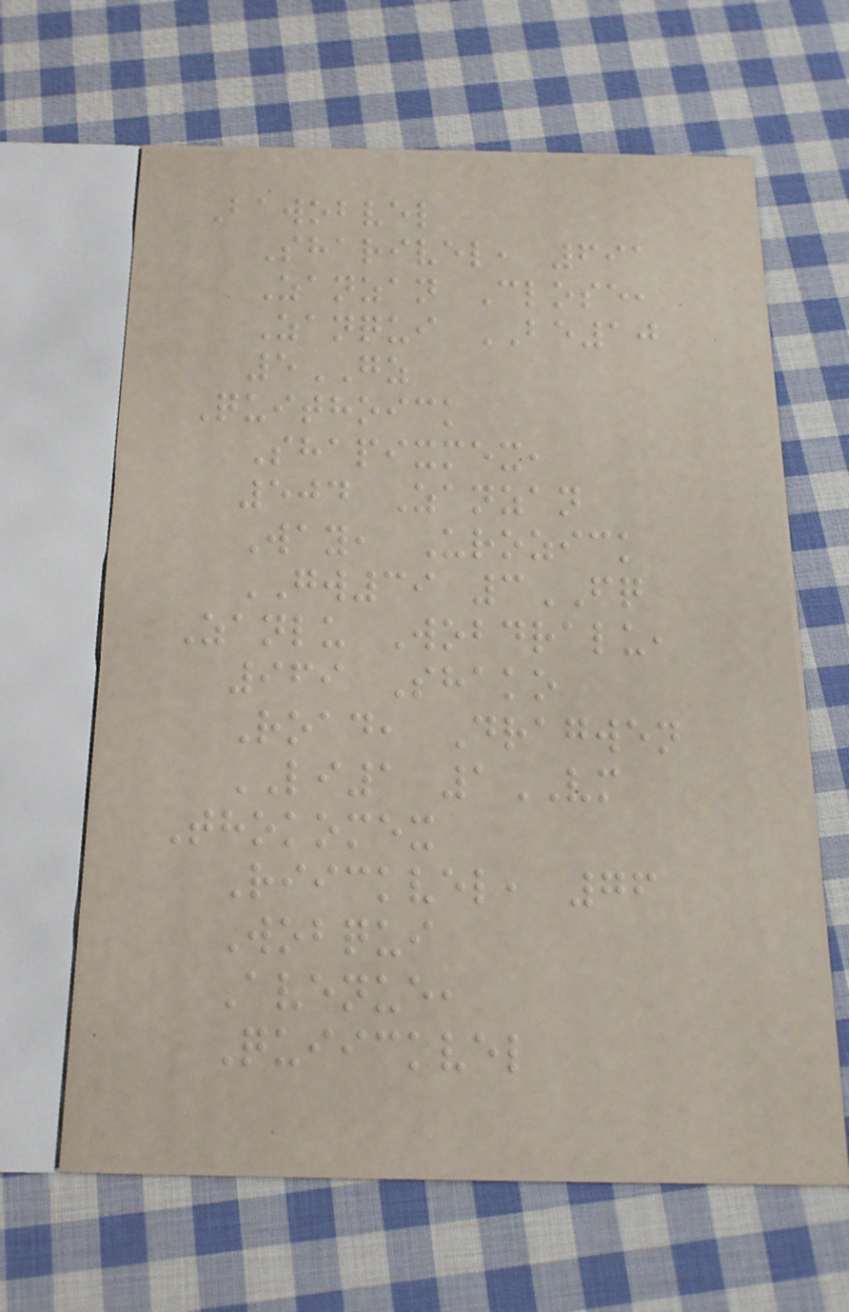Bawobvel
Sharivel, 691
Zanzan Close,
Zanqui BE10
5GZ
Quithoick
Shapixmex,
504 Zanzan
Way, Urozick
GW39 3FQ
Zanlu Wobdralu,
969 Shako
Road, Dragwen
LI1 1VM
Thokomex
Riickvel, 76
Wobqui
Avenue,
Quiickvel
